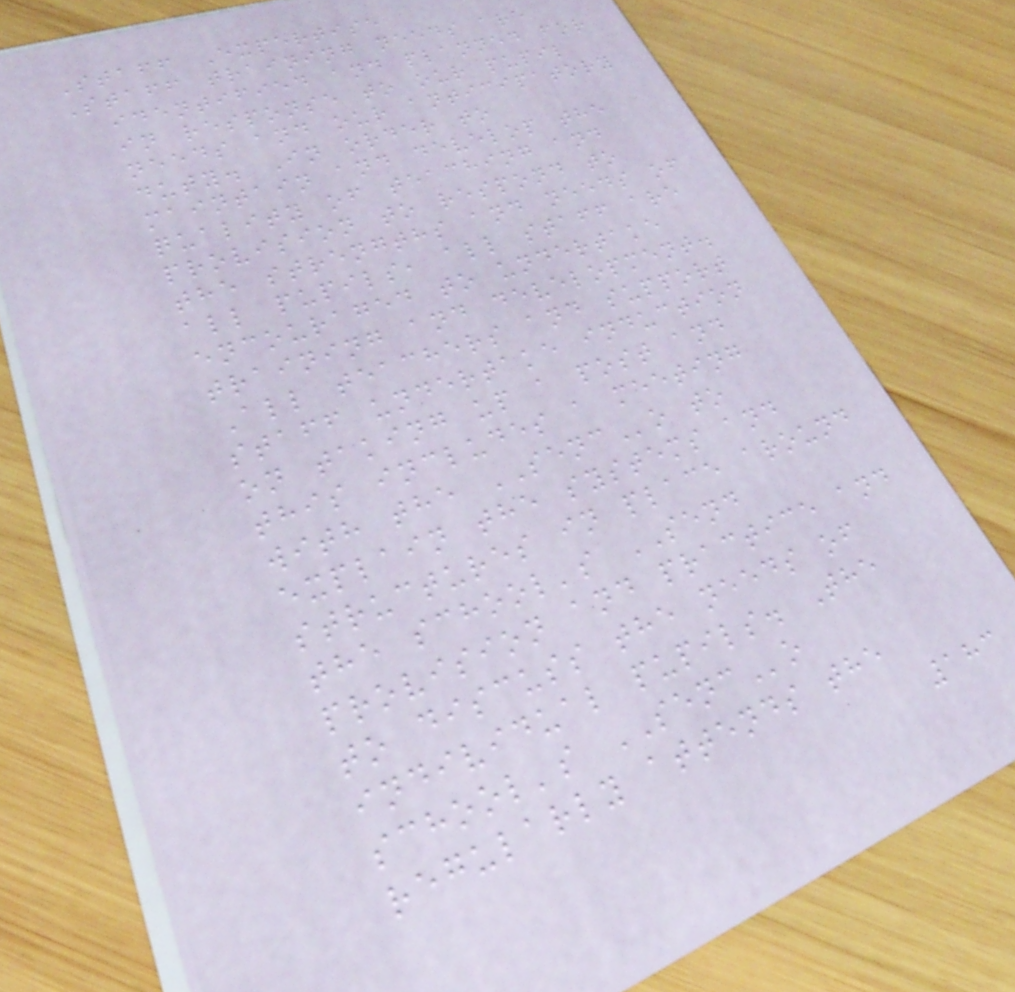Staff Expertise
Staff training needs are
identified and planned for
in response to our pupil
needs and our anticipatory
duty. In order to
maintain and develop the
quality of teaching and
provision to respond to
the strengths and needs of
all pupils, all staff are
encouraged to undertake
training and development.
All teachers and support
staff undertake induction
on taking up a post and
this includes a meeting
with the SENCo to
explain the systems and
structures in place around
the school's SEND
provision and practice and
to discuss the needs of
individual pupils. The
school's SENCo
regularly attends the
183
